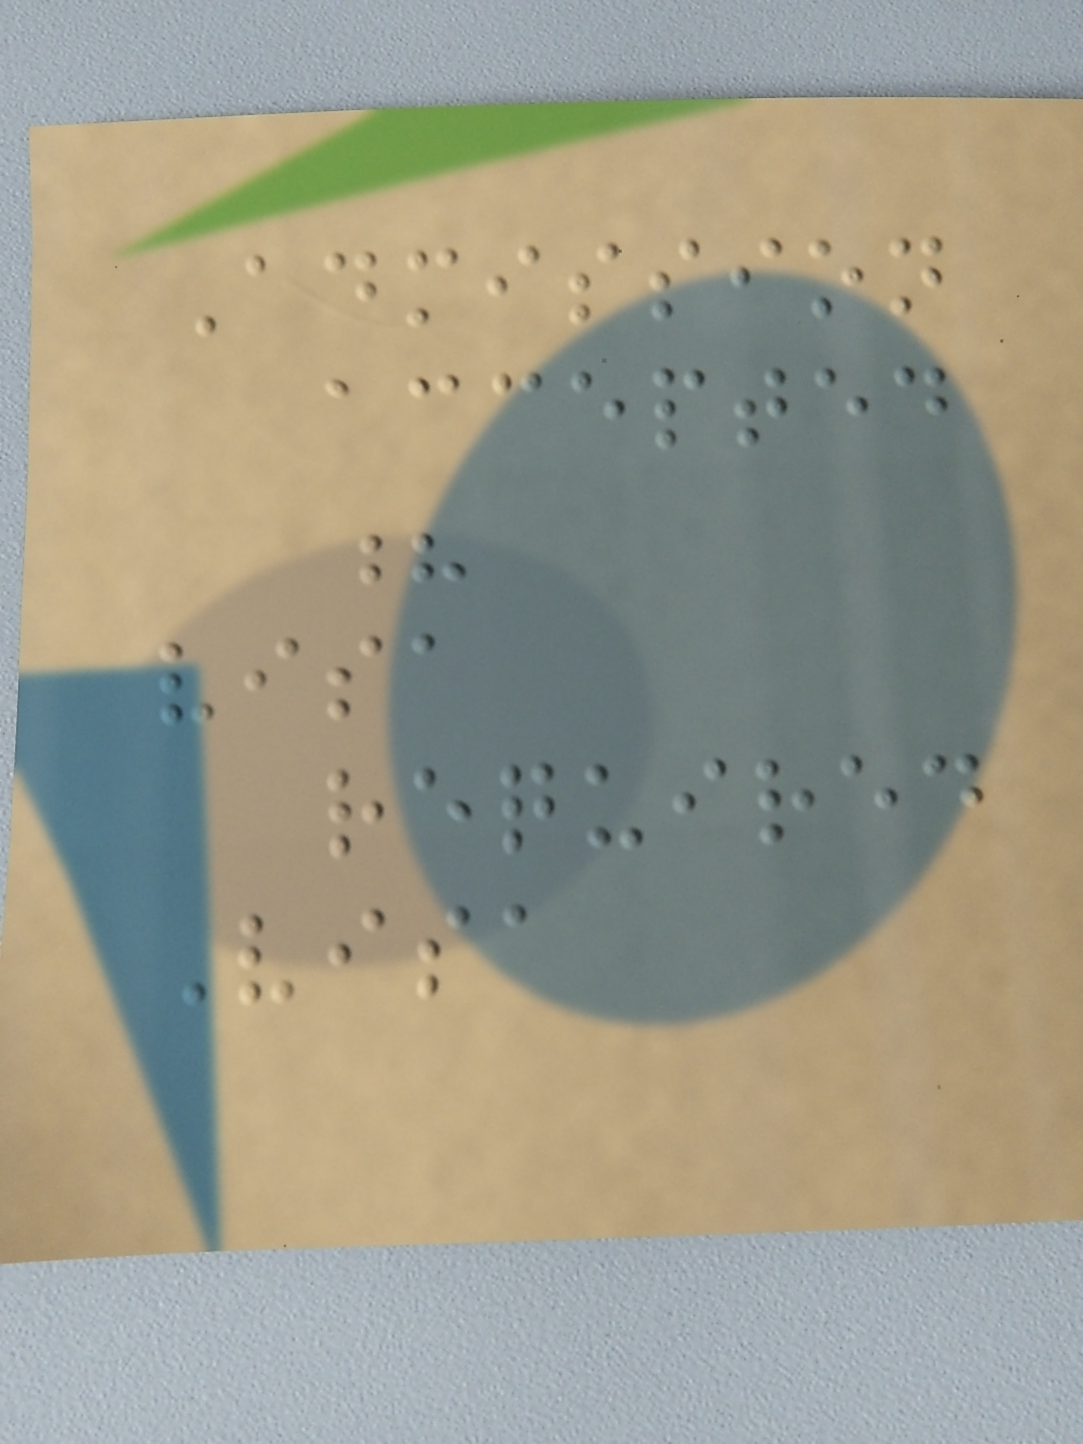Admission
accepted
?
visa
required
Visa
